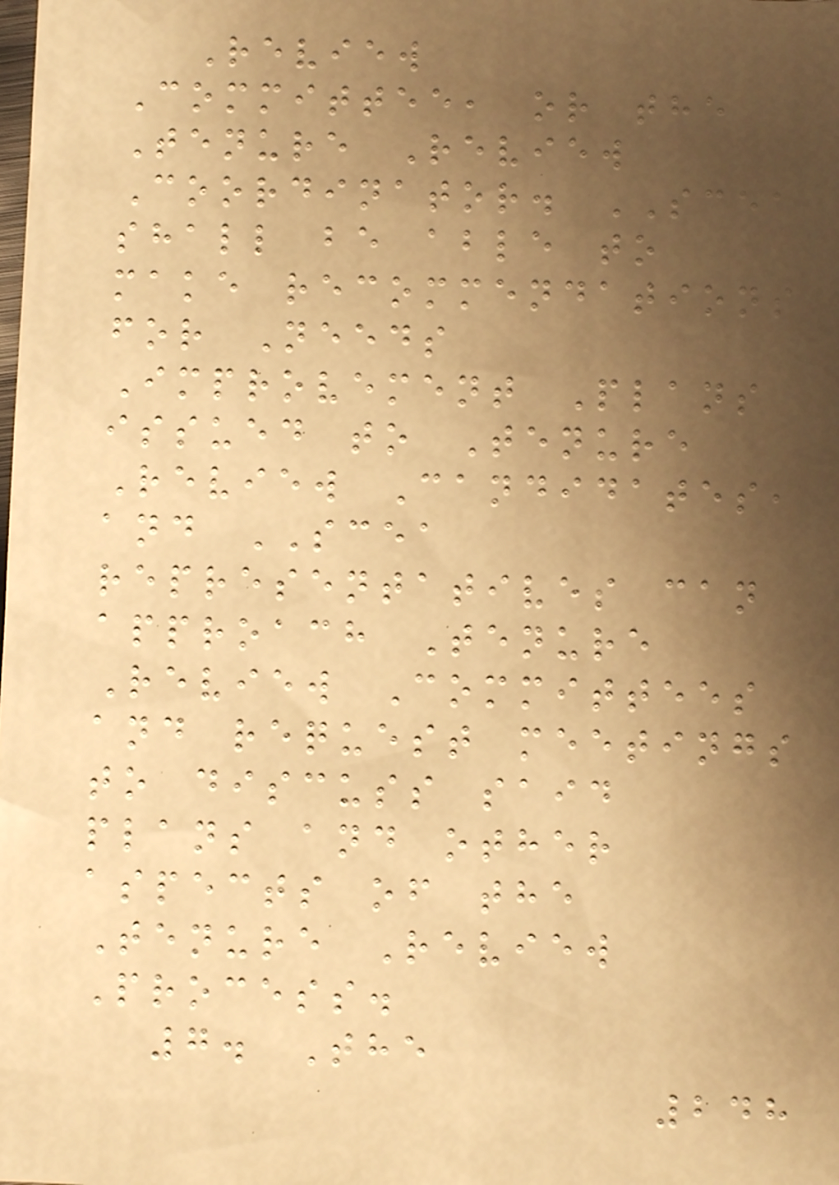Review
Committee, or the
Tenure Review
Coordinator. SCEA
shall be able to
make recommendations
for Needs
Improvement Plans
issued to Tenure
Review Candidates,
and SCEA
representatives can
approach Tenure
Review Committees
and request meetings
to discuss said
plans and other
aspects of the
Tenure Review
Process.
7. The
248
